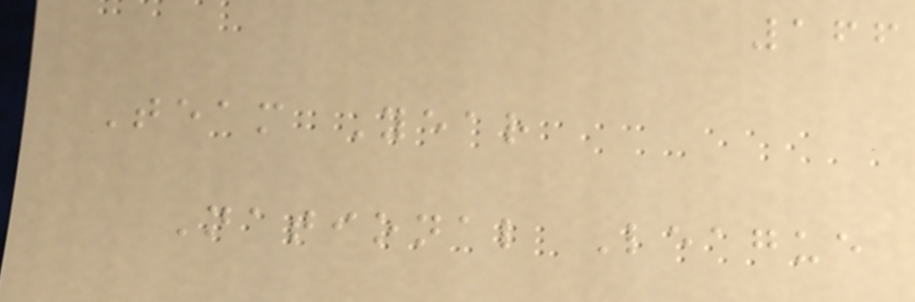166
Team Year
National League
